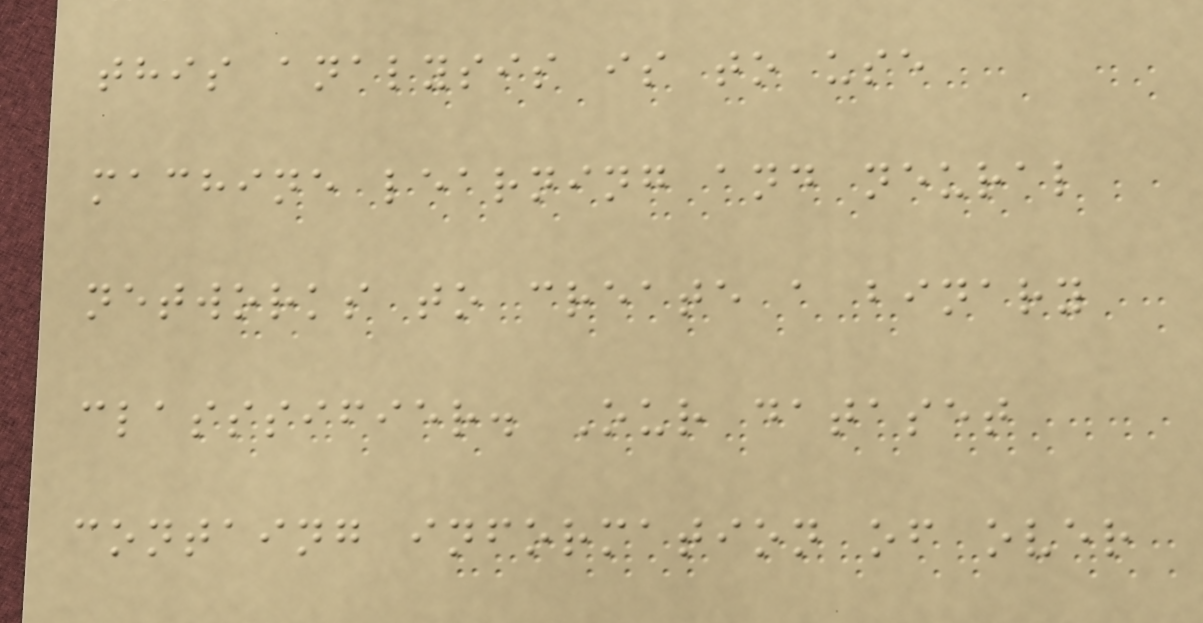this analysis is to use
machine learning and neural
networks to create a binary
classsifier. Our dataset
containg information of over
